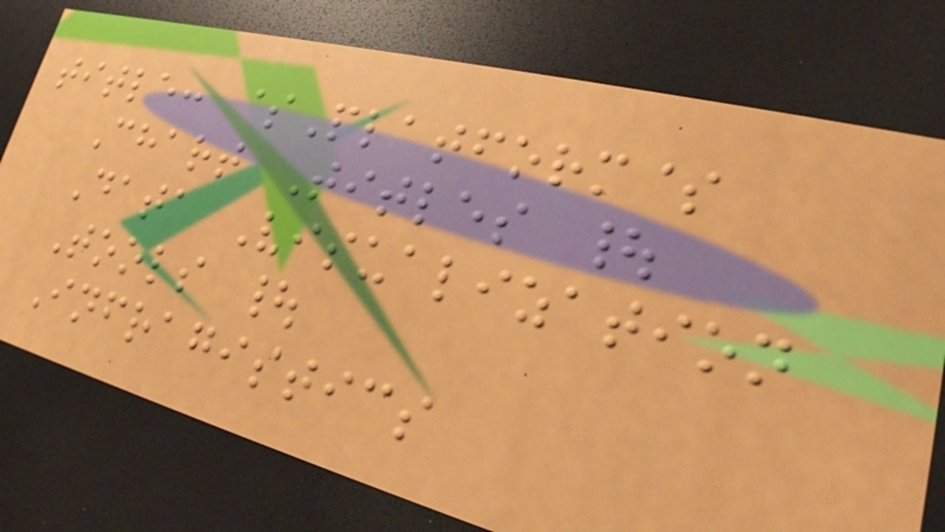title: $Platform$
Chart Titles |
Data Visualization
Tools |
Infragistics
